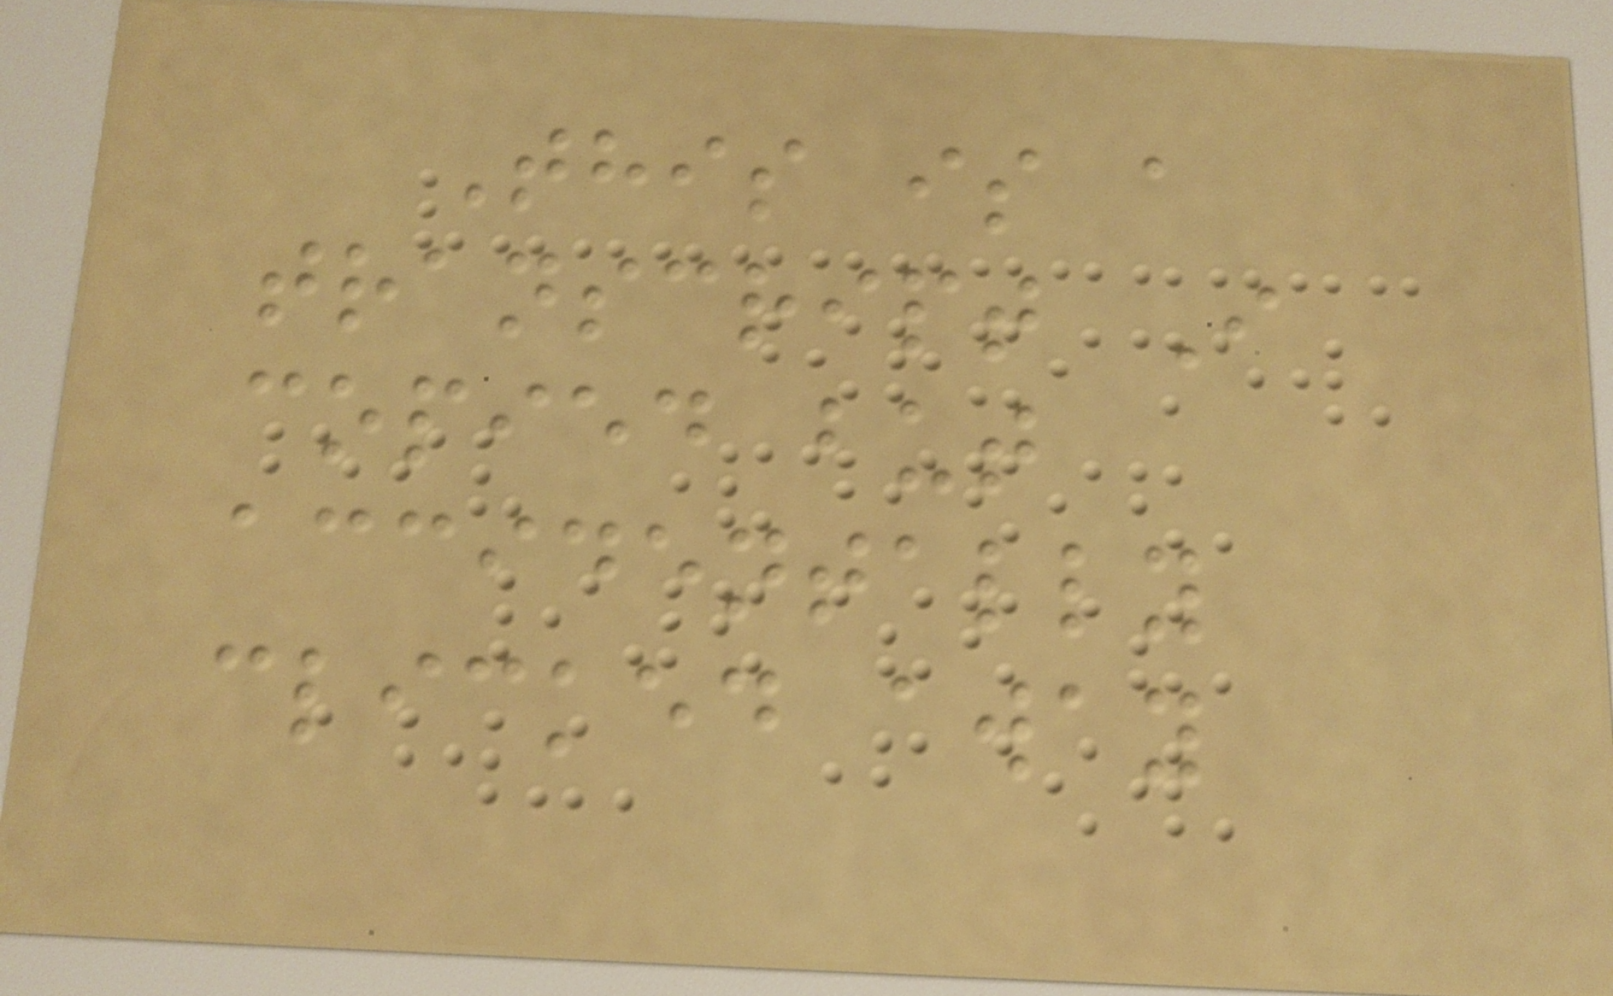This is a
transcript I
copied but
accidentally
clicked away
